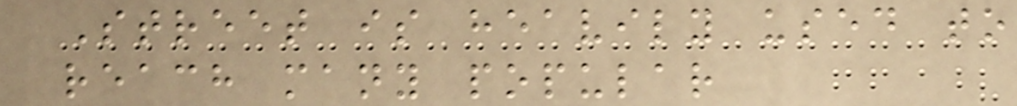Street is heavily used to
reach many popular
